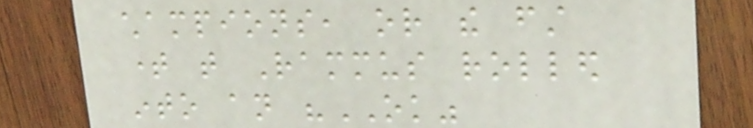champions, or the first
time that Rammus rolled
into an "OK"
